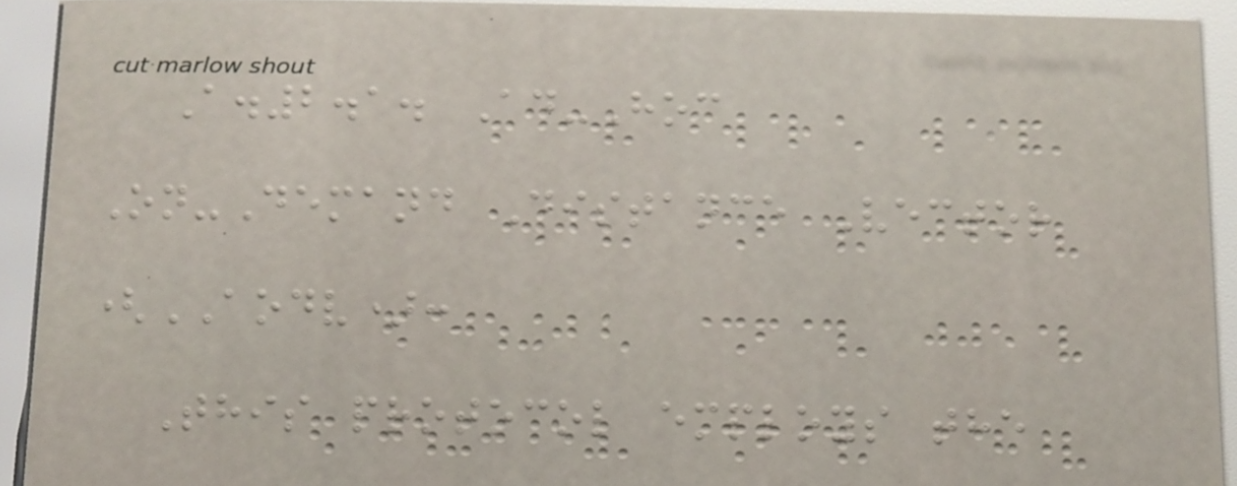A.2.1. Ad-Hoc
On-Demand Distance Vector
(AODV):
This protocol employs the
